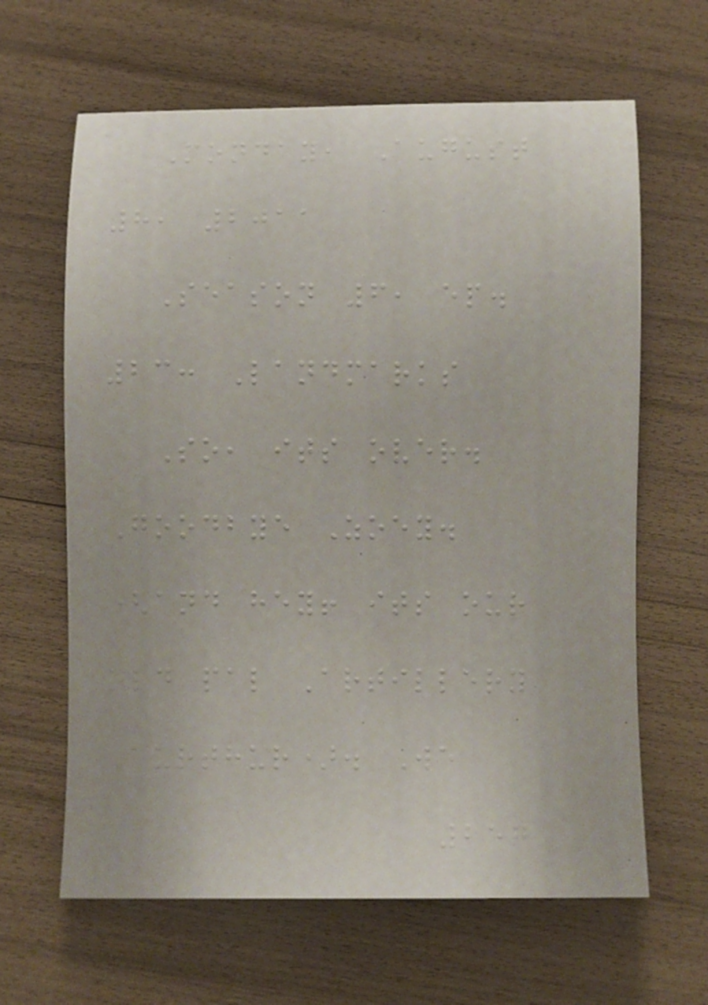Monday, August
8, 2011
Season 6, ep.
23: Landmarks
So, its over.
Goodbye Zoey.
(and hey! its our
old pal Artillery
Aurthur). We
257
